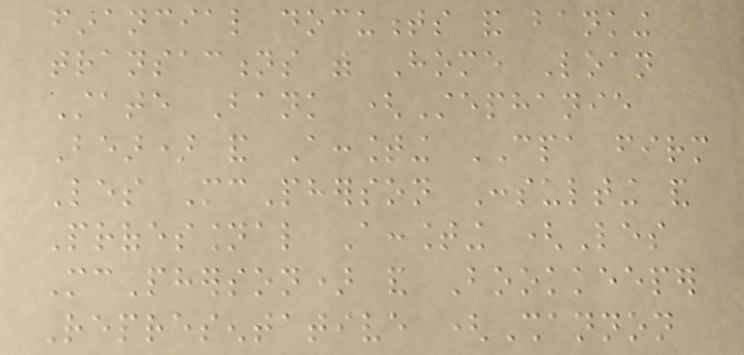financial documents and banking
transactions with Home Loan
State Bank (Stephanie
Bear) and Accounting CPA firm
Les McPherson Consulting and
Professional Accounting (Les
McPherson) and Bookkeeper
Representative (Shannon
